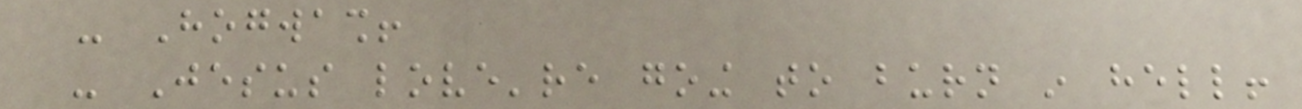- Hogwash!
- Jesus love're going to burn in hell!
